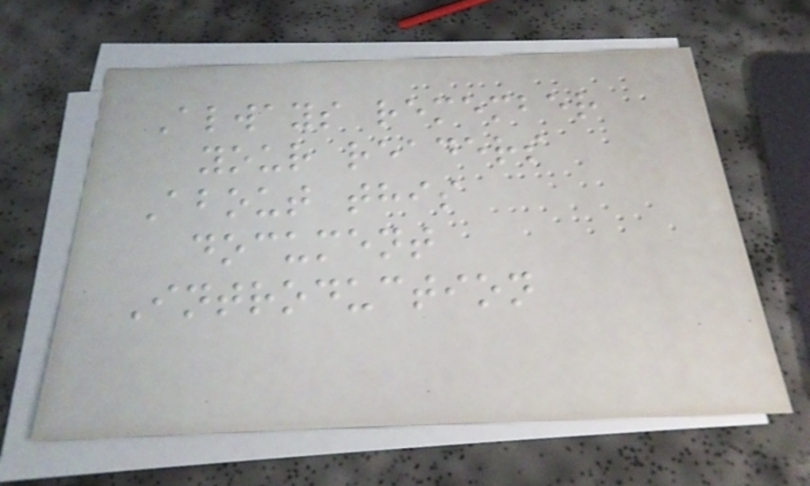Always remember
your readers
About this
document
Introduction
